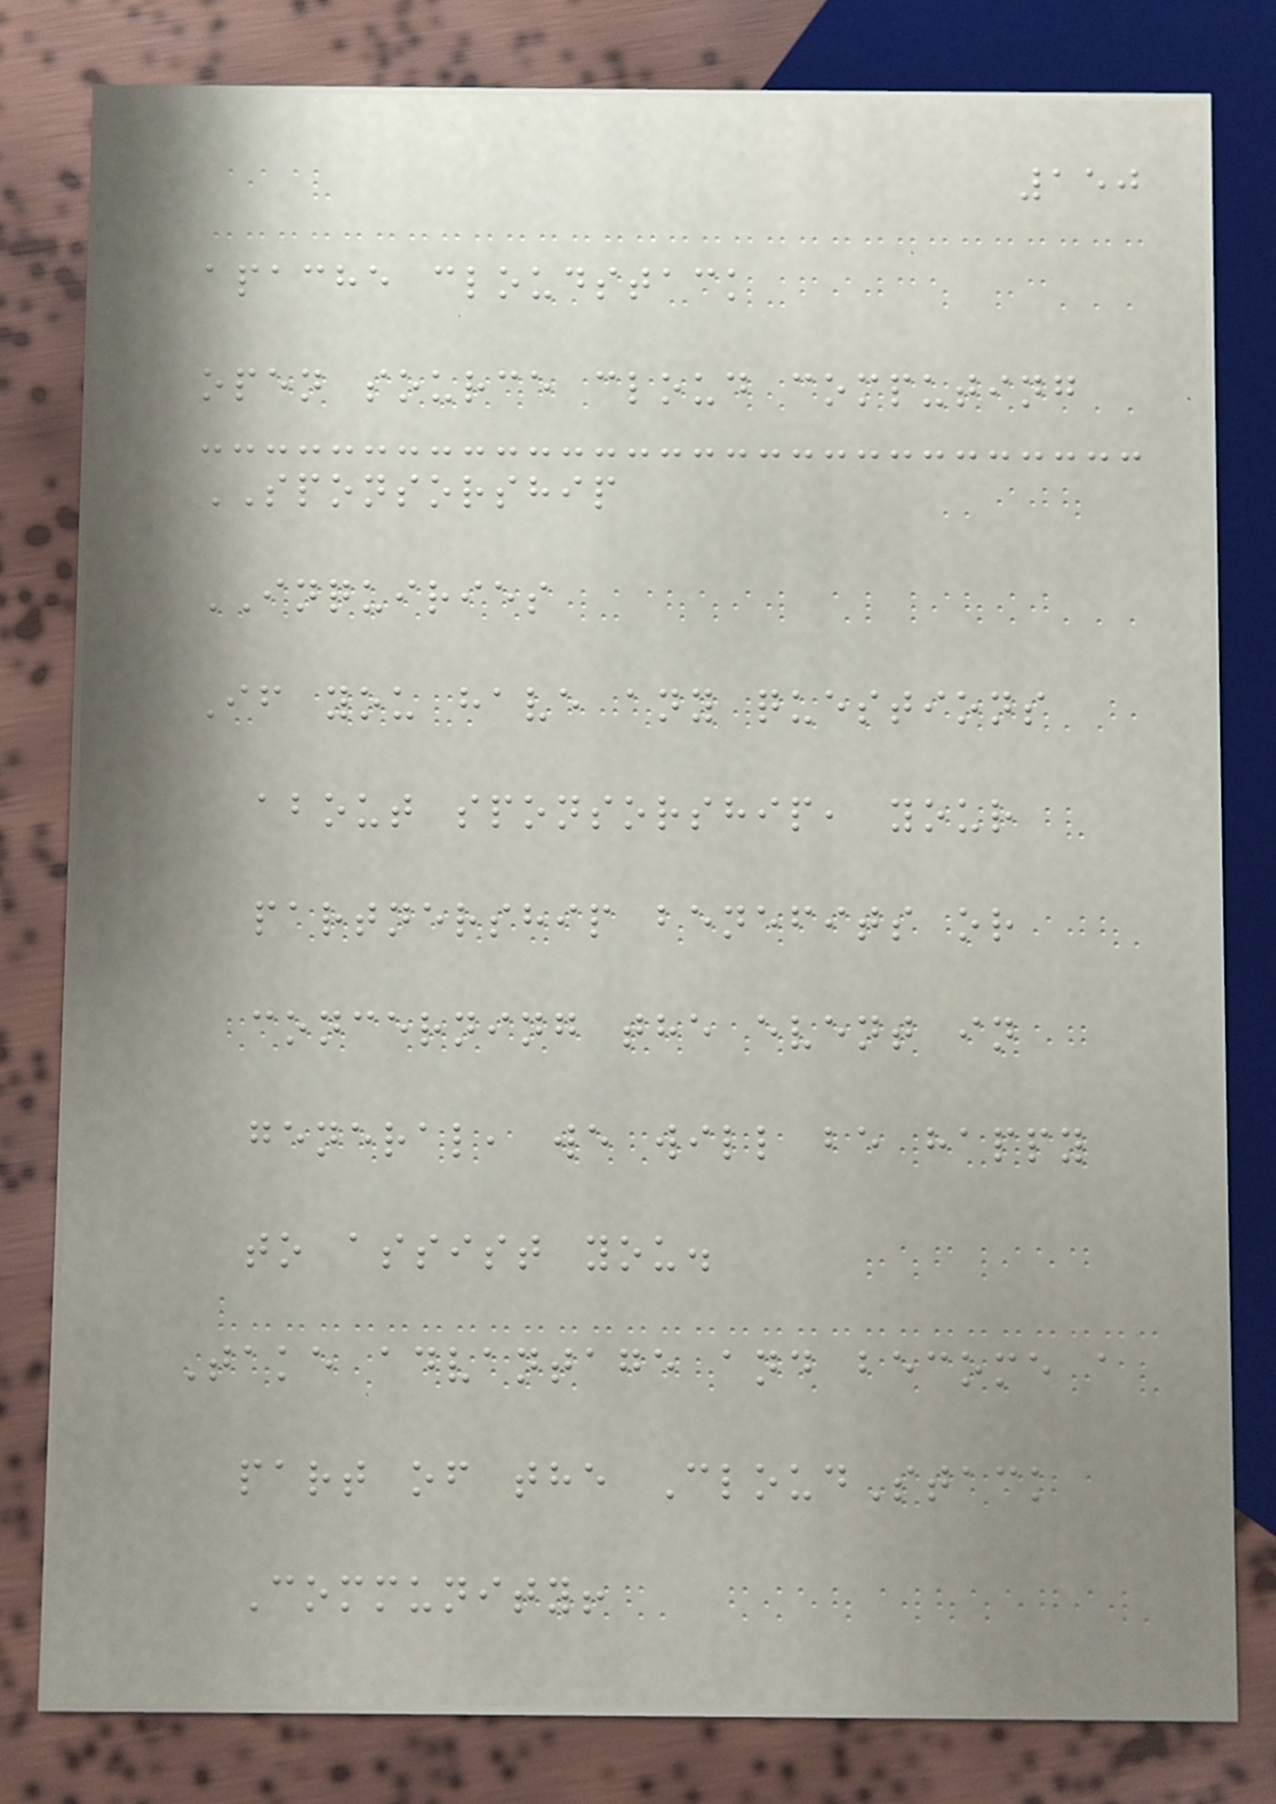150
apache cloudstack
open source cloud computing
SPONSORSHIP
INQUIRIES
If you have any questions
about sponsorship, your
partnership benefits or
concerning the event in
general, we will be happy
to assist you.
Take advantage and become a
part of the CloudStack
Community!
